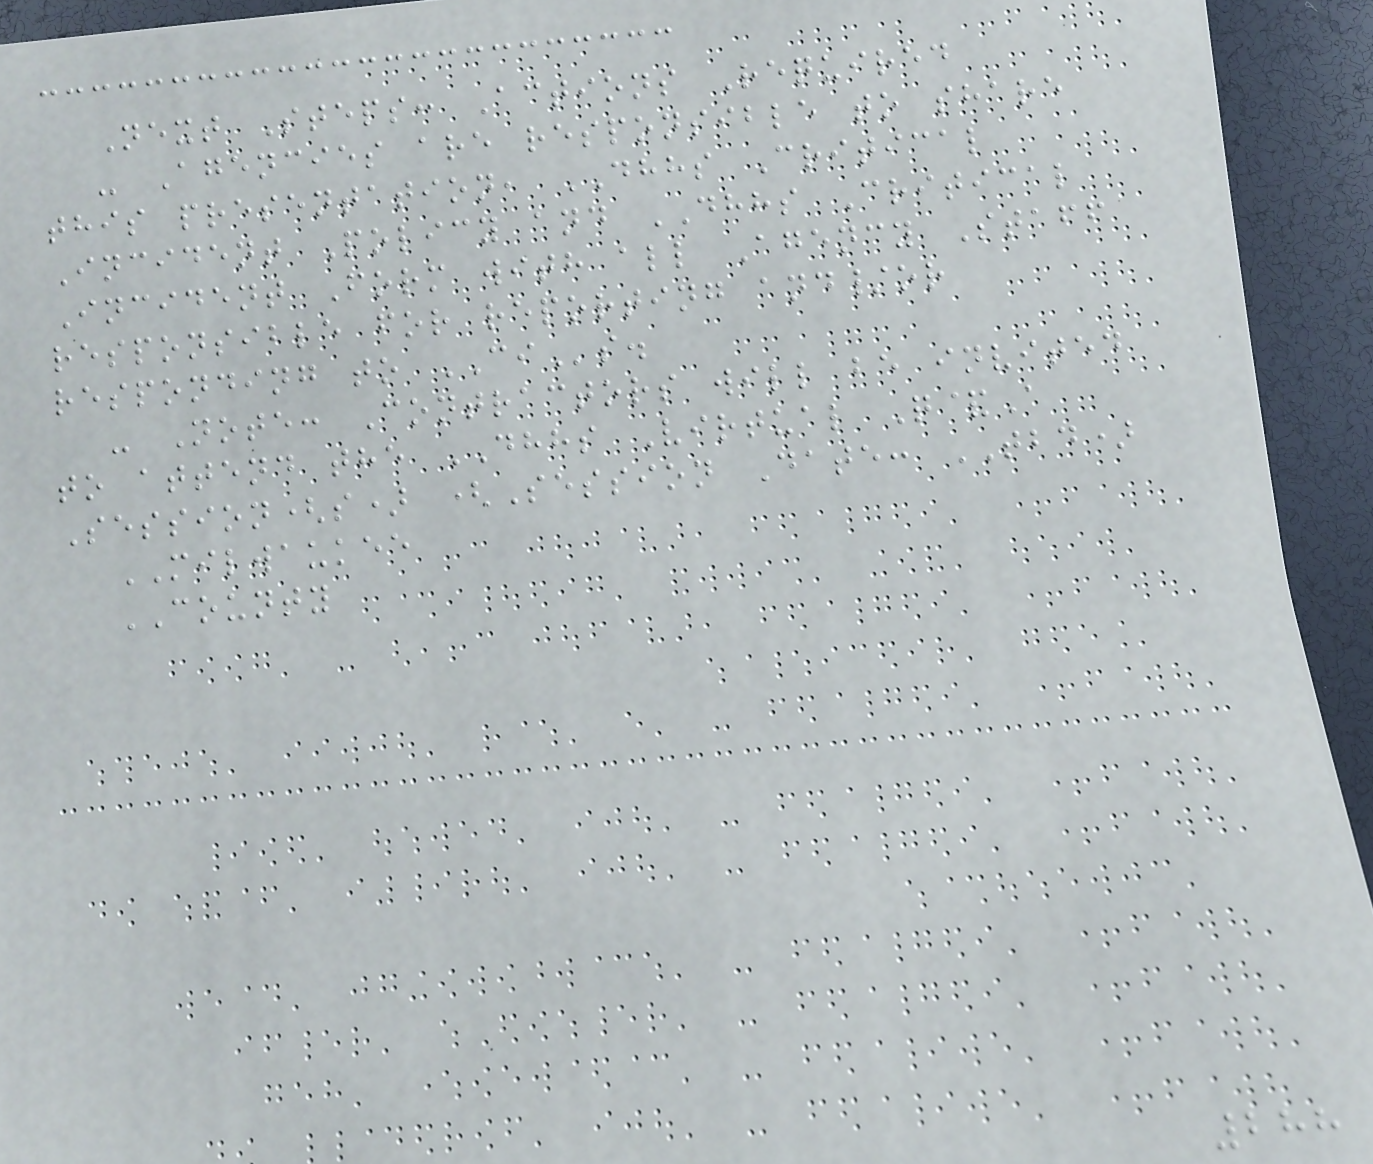Next Steps: Actions Required
- Agencies are responsible to share
this presentation, DHHS Critical
Incident Policy and DHHS Critical
Incident Form with all Agency Staff
responsible for reporting and/or
responding to CIs.
- Note: Contractors will be invited
to attend the DHHS Virtual Q&A
Session(s) (Session Date: TBD)
MILWAUKEE
COUNTY
288
